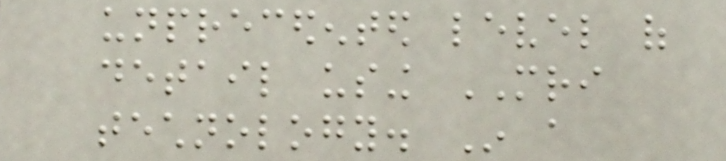unprecedented level of
detail using MRI
technology. In a
